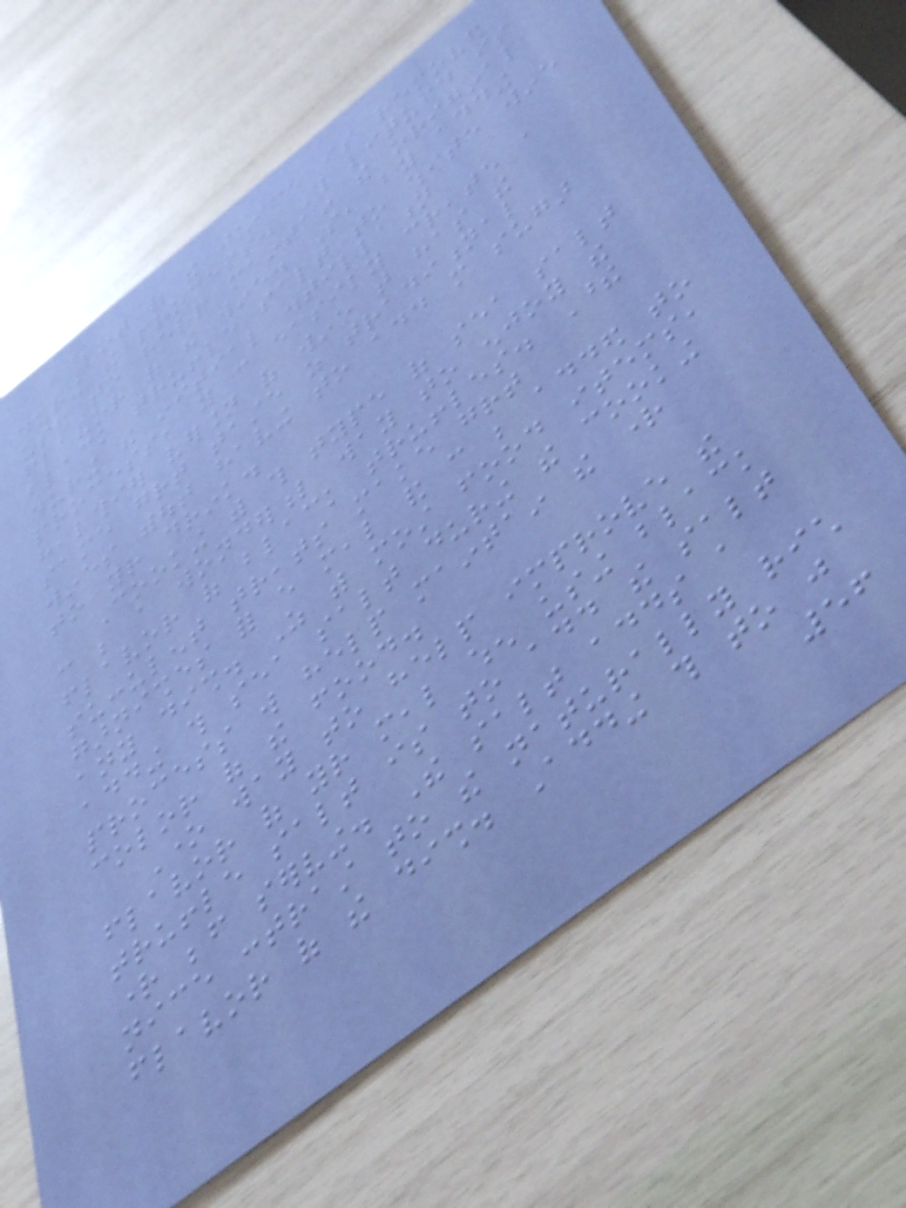a lot of the juice is removed
during the process. This liquid is
used to help maintain the original
flavor of the wine. So, by adding
black truffle salt to white wine
during the initial distillation
process, you can easily create a
healthier version of wine that has the
same great taste as traditional
wines without having to add more sugar
to your drink.
Cooking with this type of sea salt
can be a wonderful way to enjoy the
flavor of black truffles. These
succulent treats make great
garnishes for every meal and can be added to
any dish. As with most food items,
adding this sea salt during the cooking
process will help maintain the right
color of the food.
One way to help improve the
flavor of your meal when using black
truffle salt is to add the salt
right before serving. The salt adds a
nice contrast to the naturally rich
flavor of the dish. Adding this to just
56
